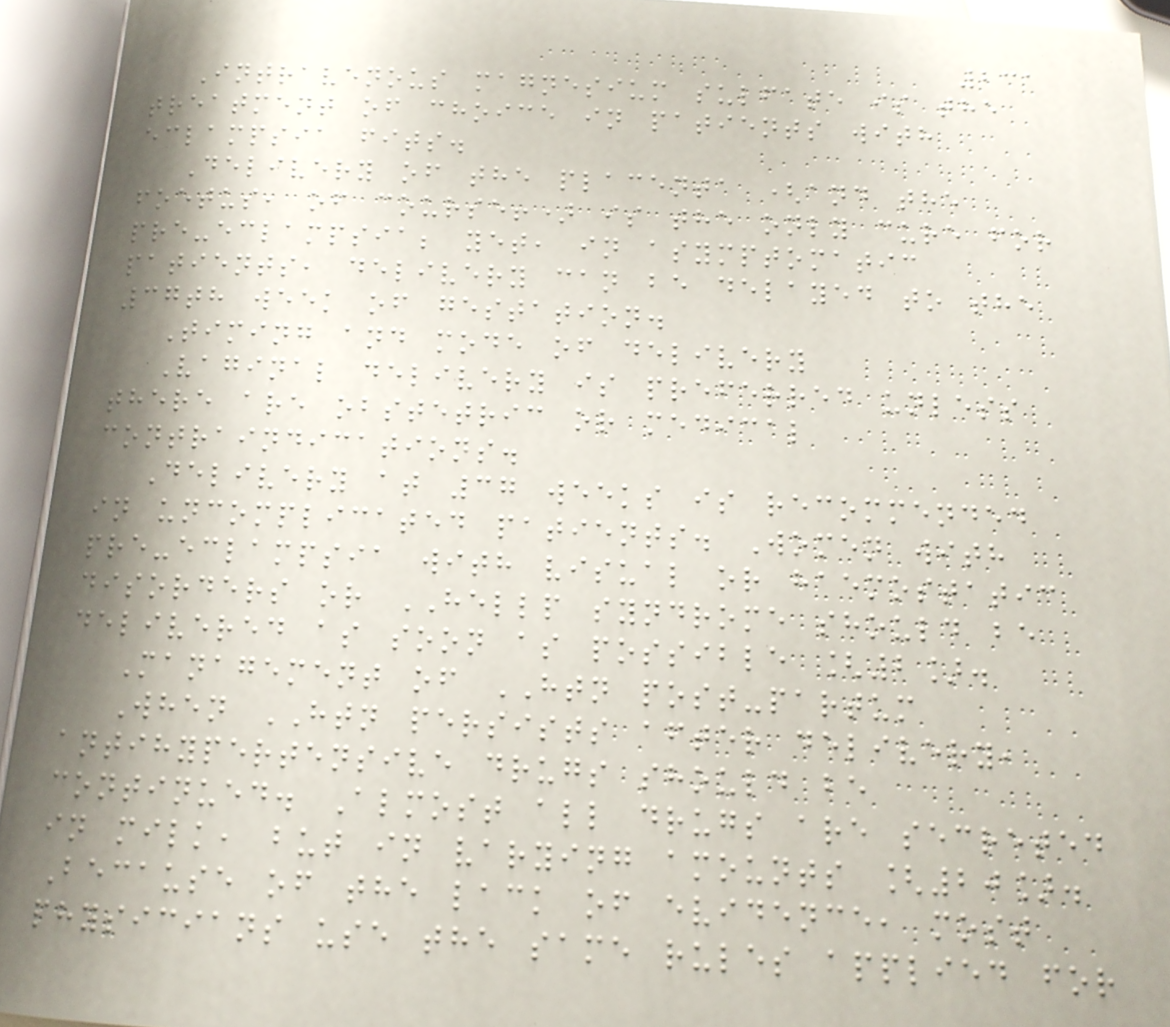231
Intravenous magnesium sulfate is the
treatment of choice in patients with
eclampsia fits.
Delivery of the placenta (and the
foetus, of course!) is the only cure for
pre-eclampsia; yet, in asymptomatic
patients, delivery can be delayed to the
37th week of gestation.
Timing and mode of delivery
Vaginal delivery is preferred unless
there are obstetric or medical
contraindications.
Delivery at 37 weeks is recommended
in uncomplicated patients. Women with
pre-eclampsia with visual or haemostatic
disorders or HELLP syndrome should be
delivered as soon as possible [2].
Management of HTN post-partum
When HTN persists after delivery,
antihypertensive drugs should be
continued. Almost all drugs are secreted
in milk, but in varying amounts [20].
Because of the lack of evidence, most
physicians use the same rules applied for
